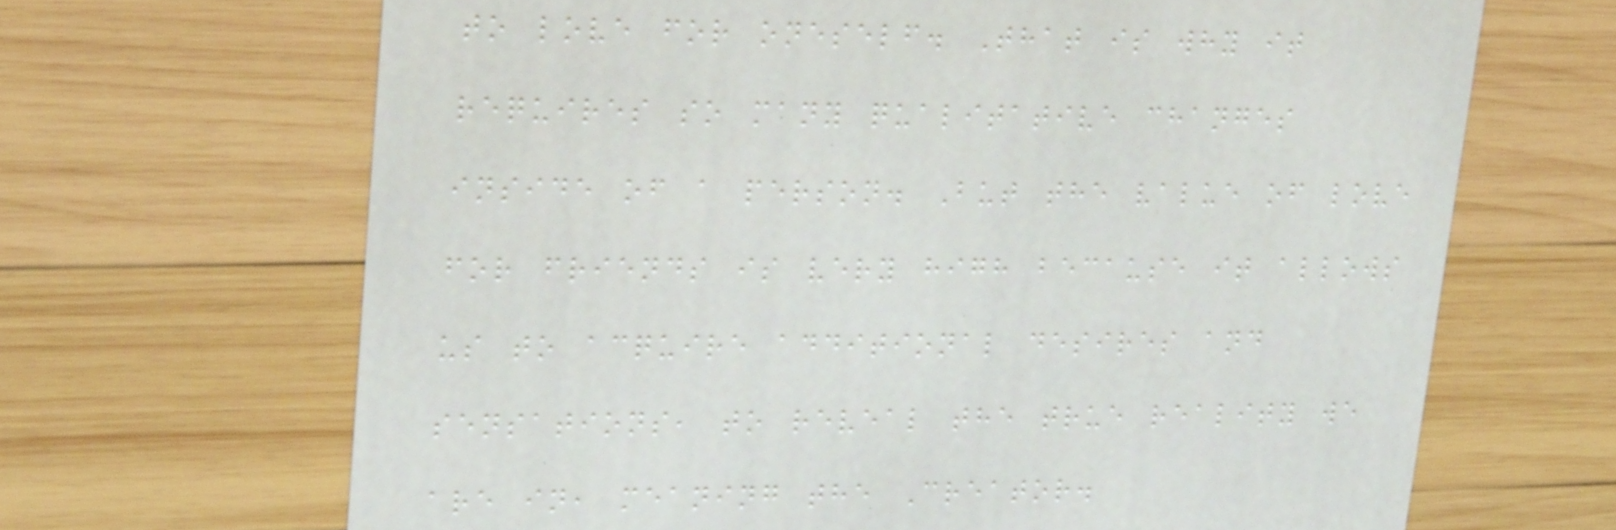to love for oneself. That is why it
requires so many qualitative changes
inside of a person. But the value of love
for friends is very high because it allows
us to acquire additional desires and
sensations, to reveal the true reality we
are in, meaning the Creator.
